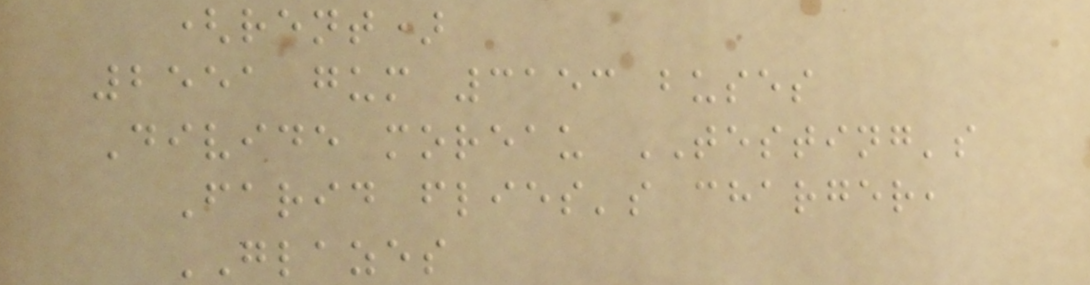(rent)
2551 gum 3153 buses
Divide moreau TESTING's
Farid flies's charger,
GLAZES
